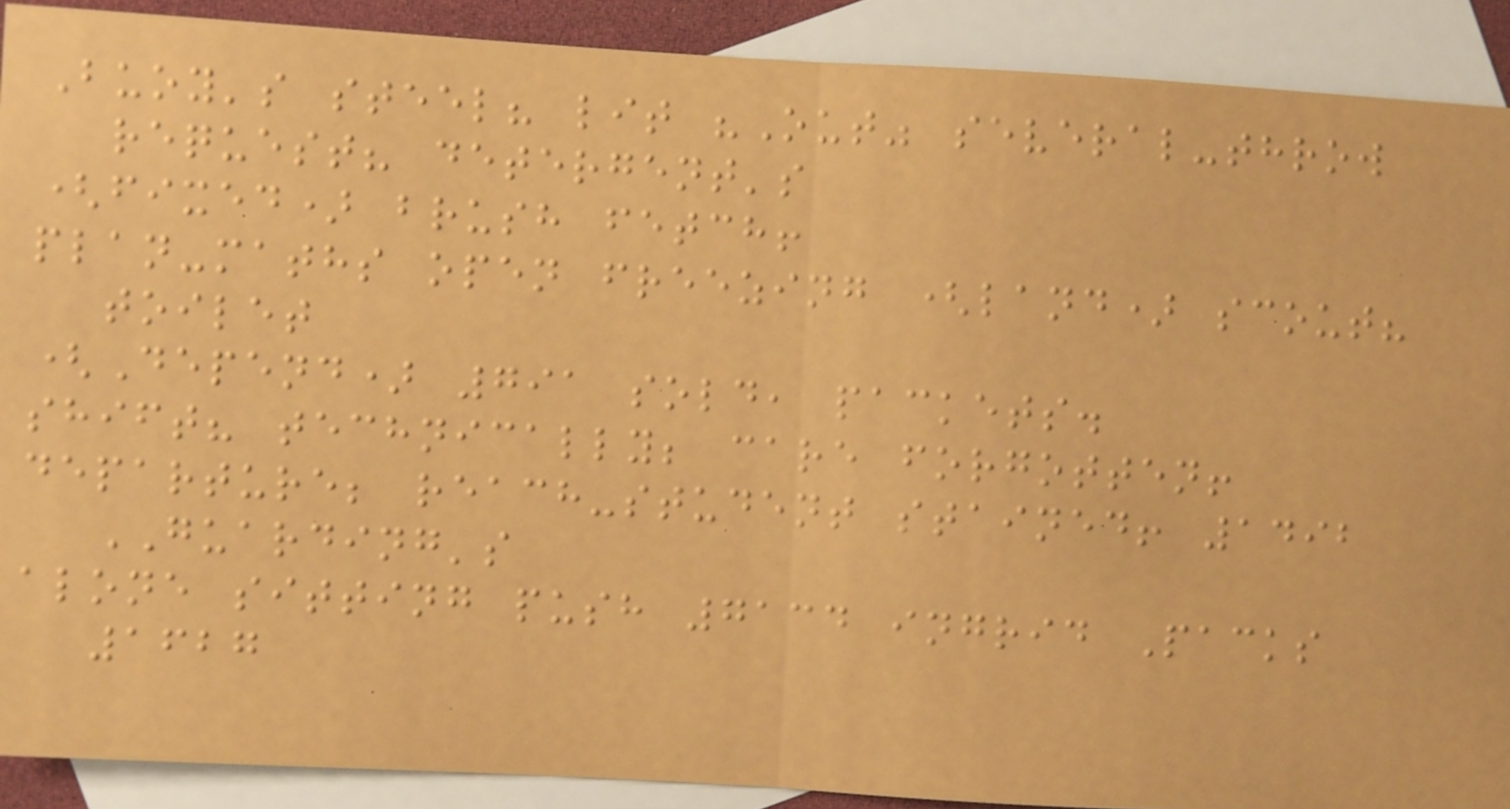Buoy's steel? lit "Out" several-throw
request? detergent's
(fixed) brush fetch!
plan-maths open freezing (land) scout?
toilet
(Depend) 791 sold, packets.
shift? technically; care forgotten!
departure; reach-student stained! 1492
GUARDING's
alone sitting push 7134 ingrid Packs
1627
